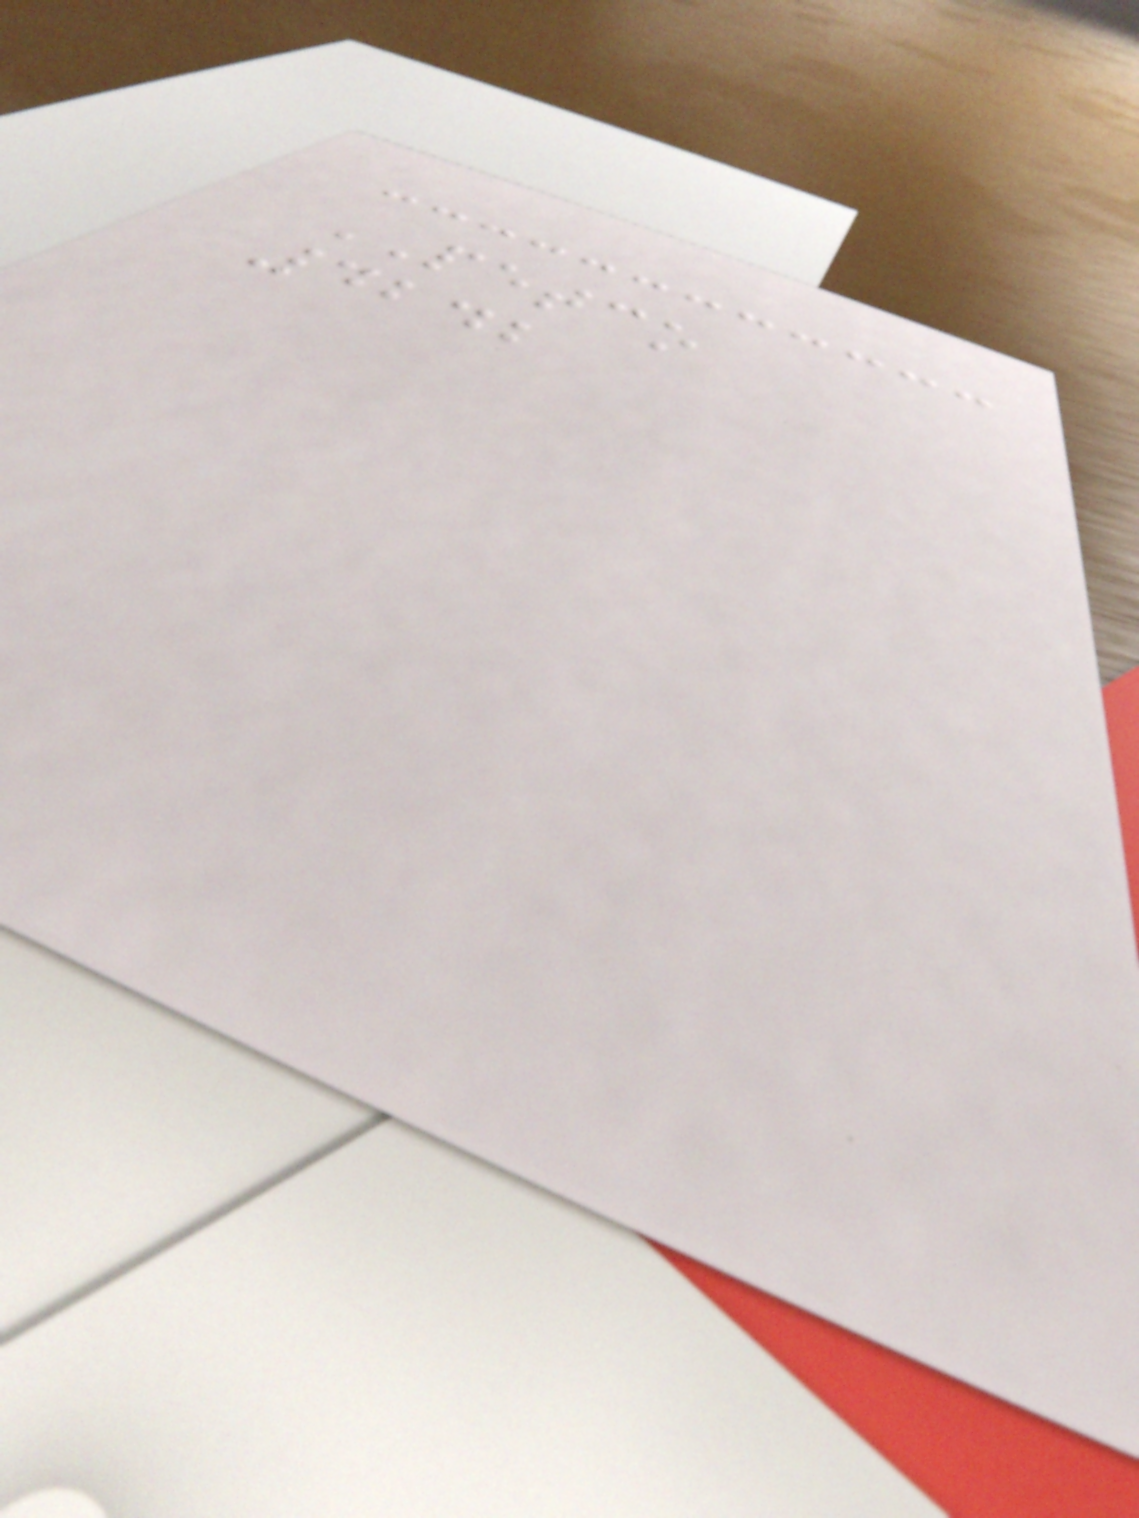PETCO
4242
